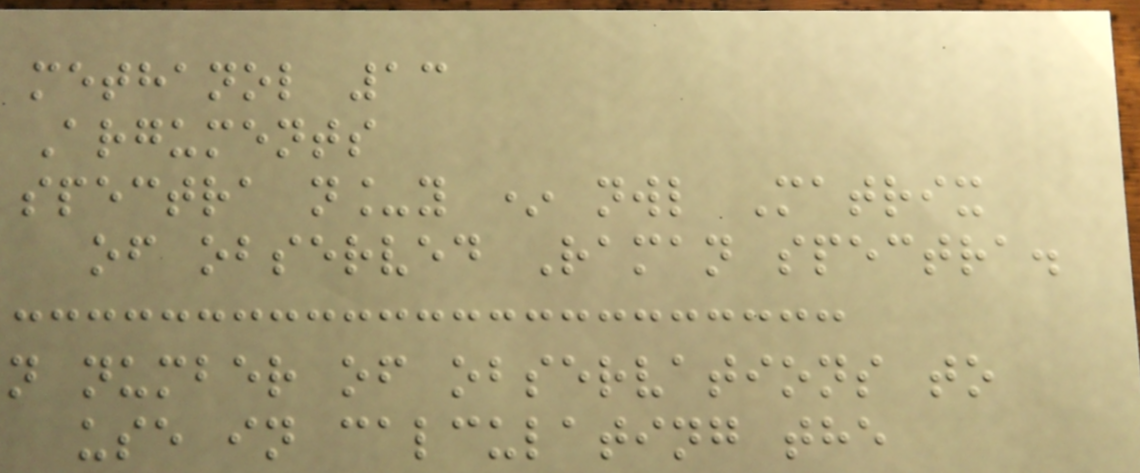methanol 13
Arguments
spectra n_y * nwl Matrix
of observed Raman spectra.
n number of observations to
use in calculating the
